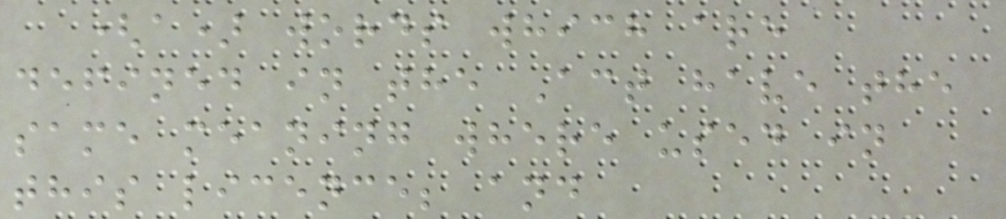(a) words which are
defined in the Act have the
same meaning where used in
this licence; and
